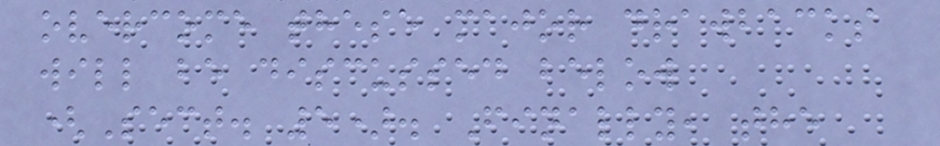overcome these major drawbacks
will be discussed below
(Sect. 5). Finally, the
